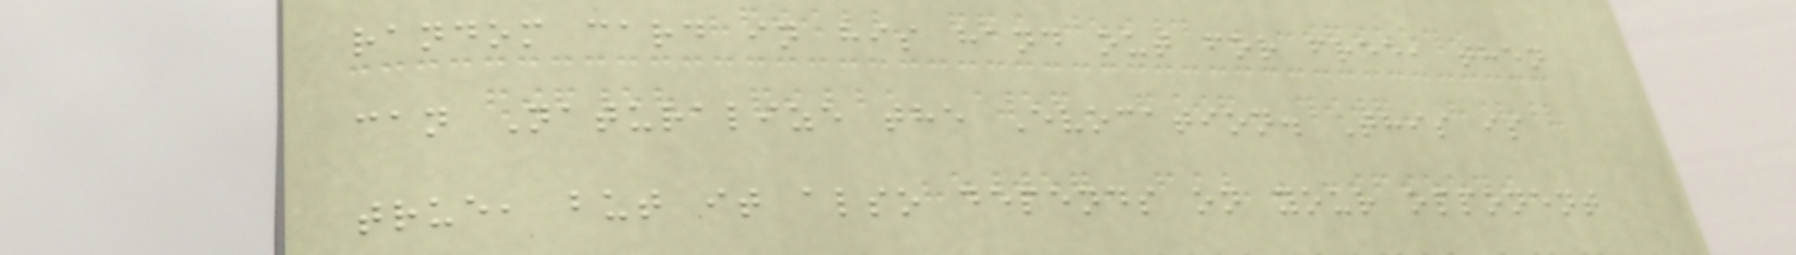random card in his hand out for free, then
can Naturalize the Evocation. This is
true, but it also depends on your opponent
